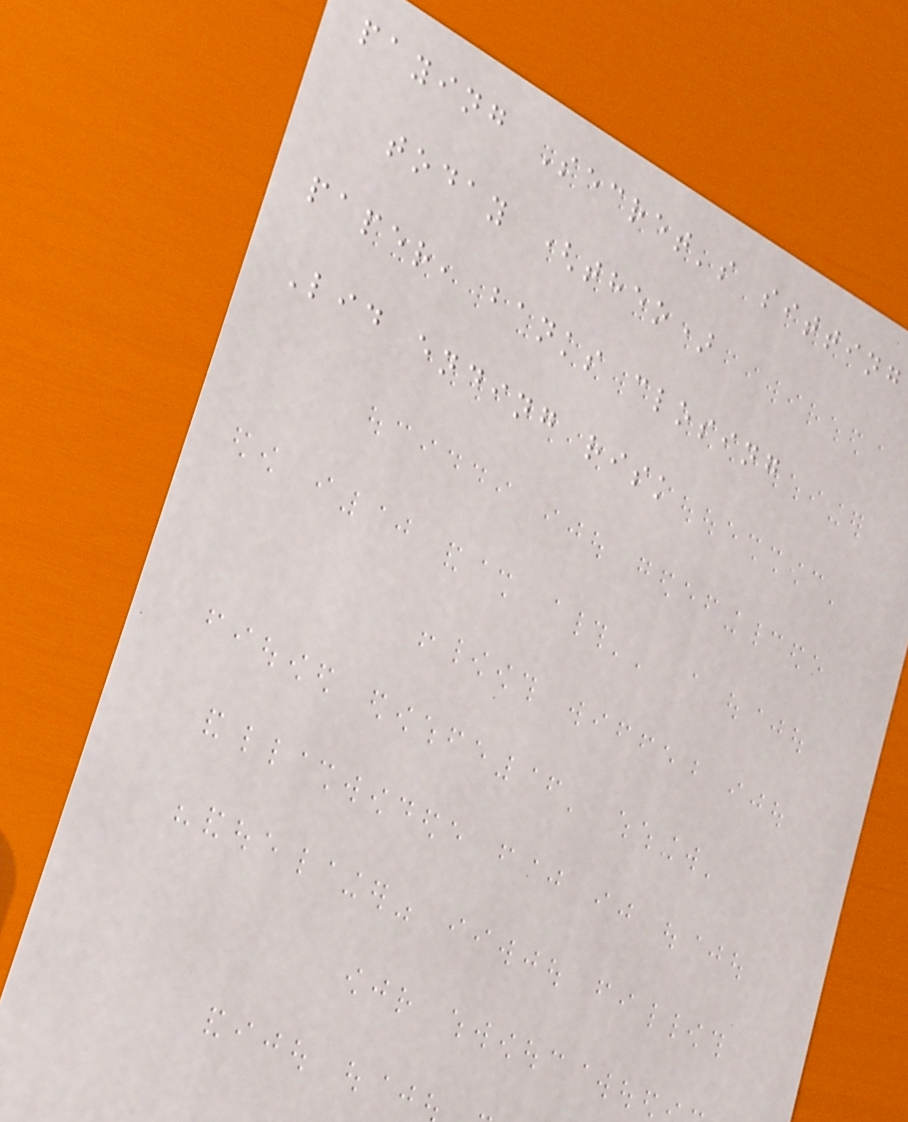paying Secret's sitting
today (theo)
paper, banks closing
Lid ending risk
